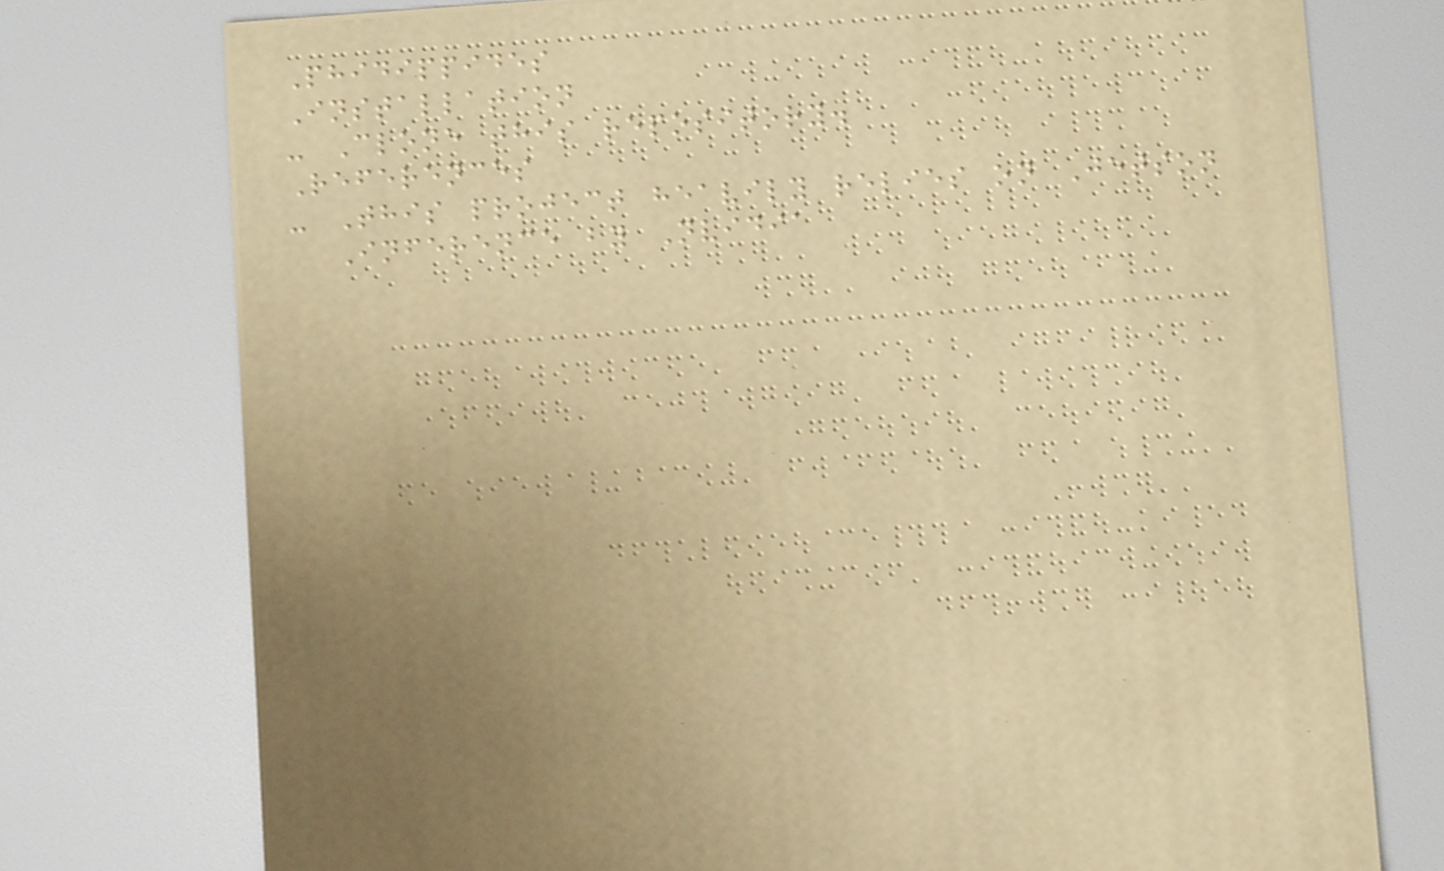Phidippides
Installation
- Clone this repository.
References
- This project heavily relies on Jetson
Inference by Nvidia
